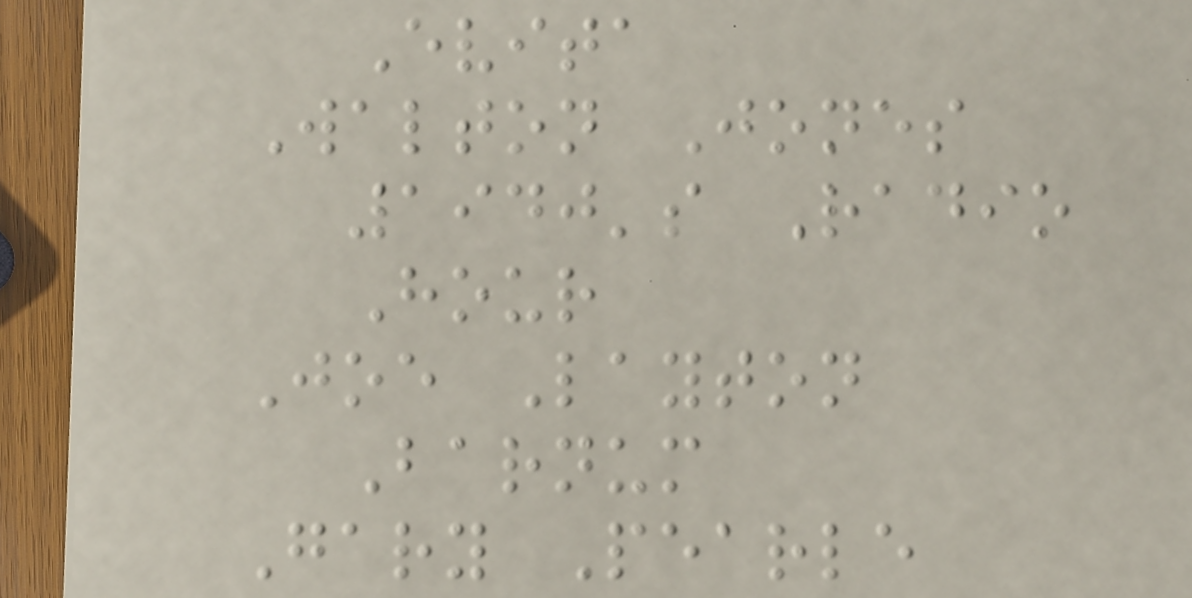Evita
Walton Jones
1940's Radio
Hour
Joe Layton
Barnum
Gary Pearle
